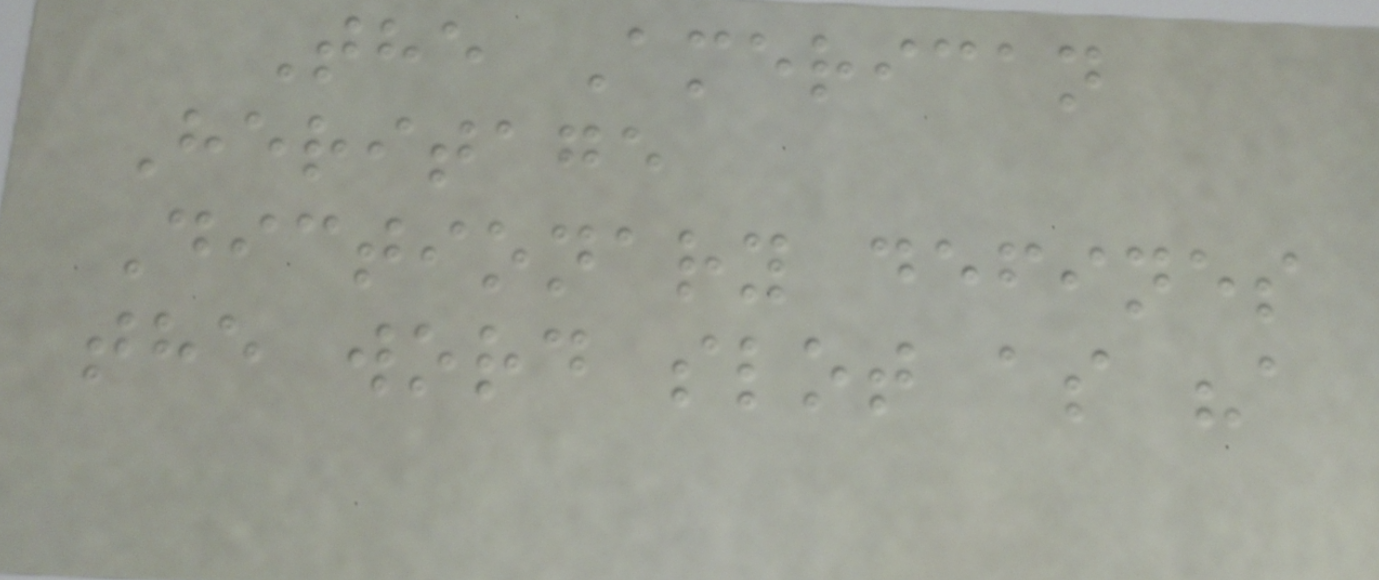The American
Heritage
Dictionary defines
the word slot as "a
